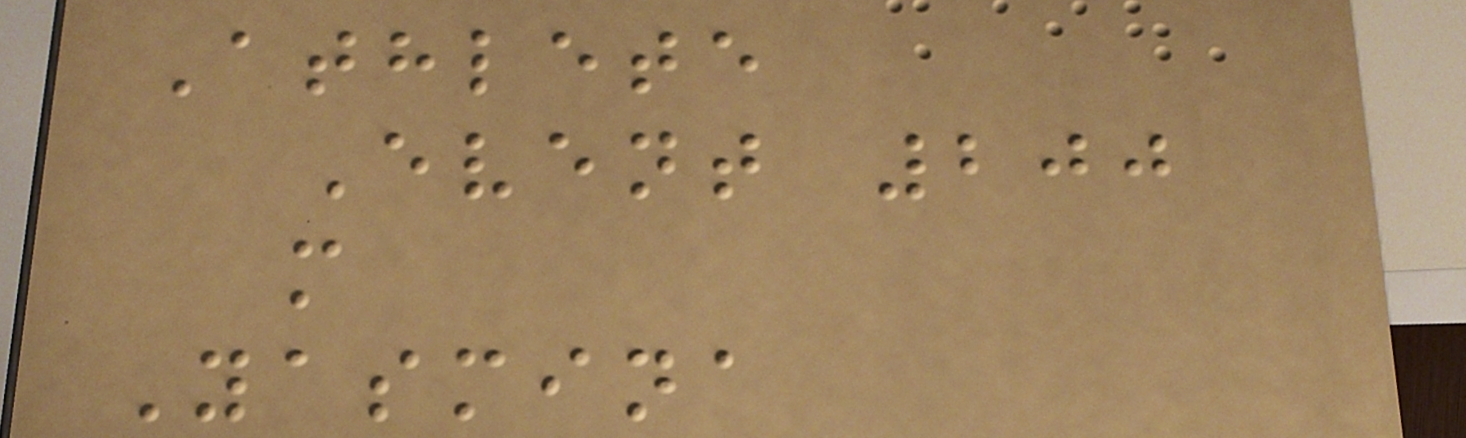Athlete
Event 200
m
Yasmina
